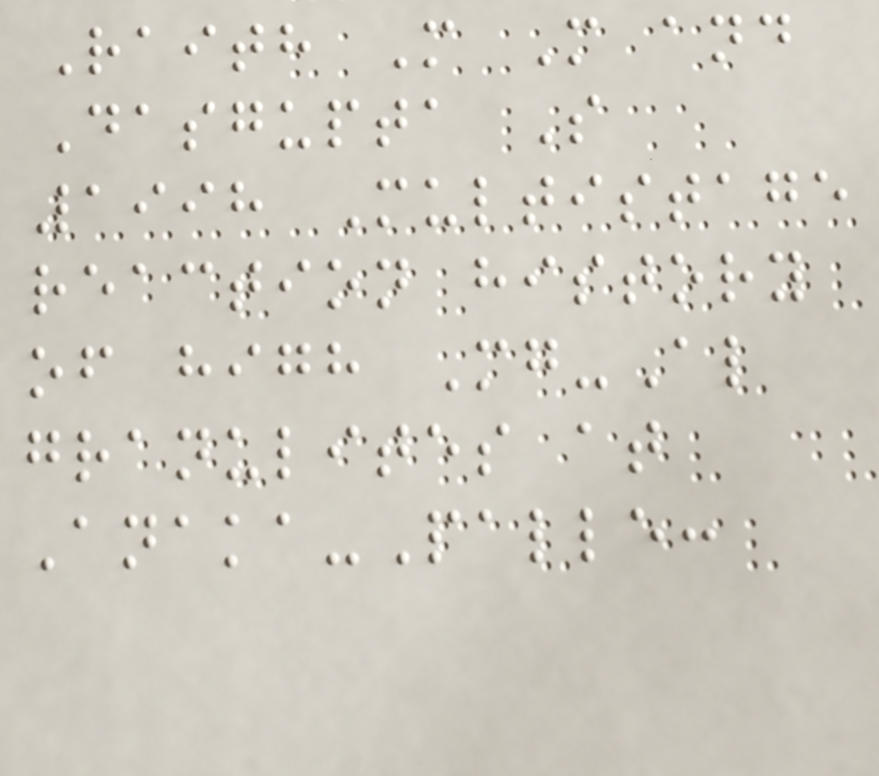Raith M M and
Dasgupta S
1998 Multistage
reaction history
of high Mg-Al
granulites at
Anaka-Palle:
